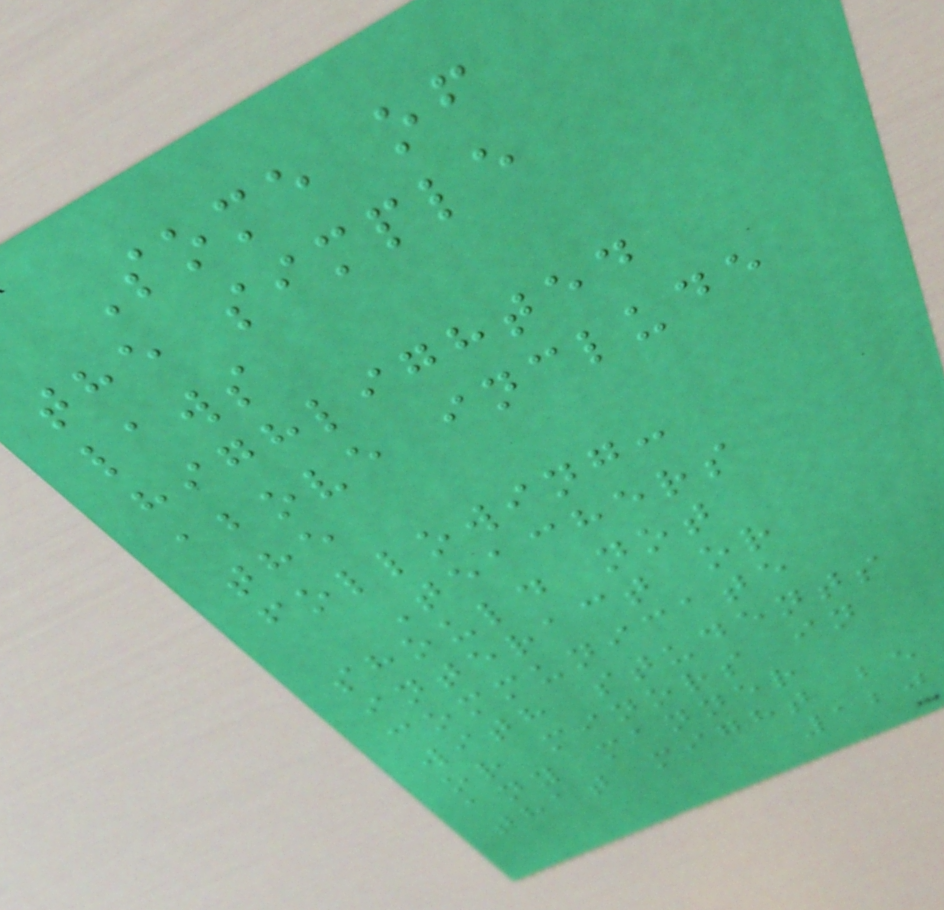Some of
the simple
laws
highlighted
above include
the
following:
Teachers
should not
interact or
communicate
with students
or minors in
any manner
that might be
120
